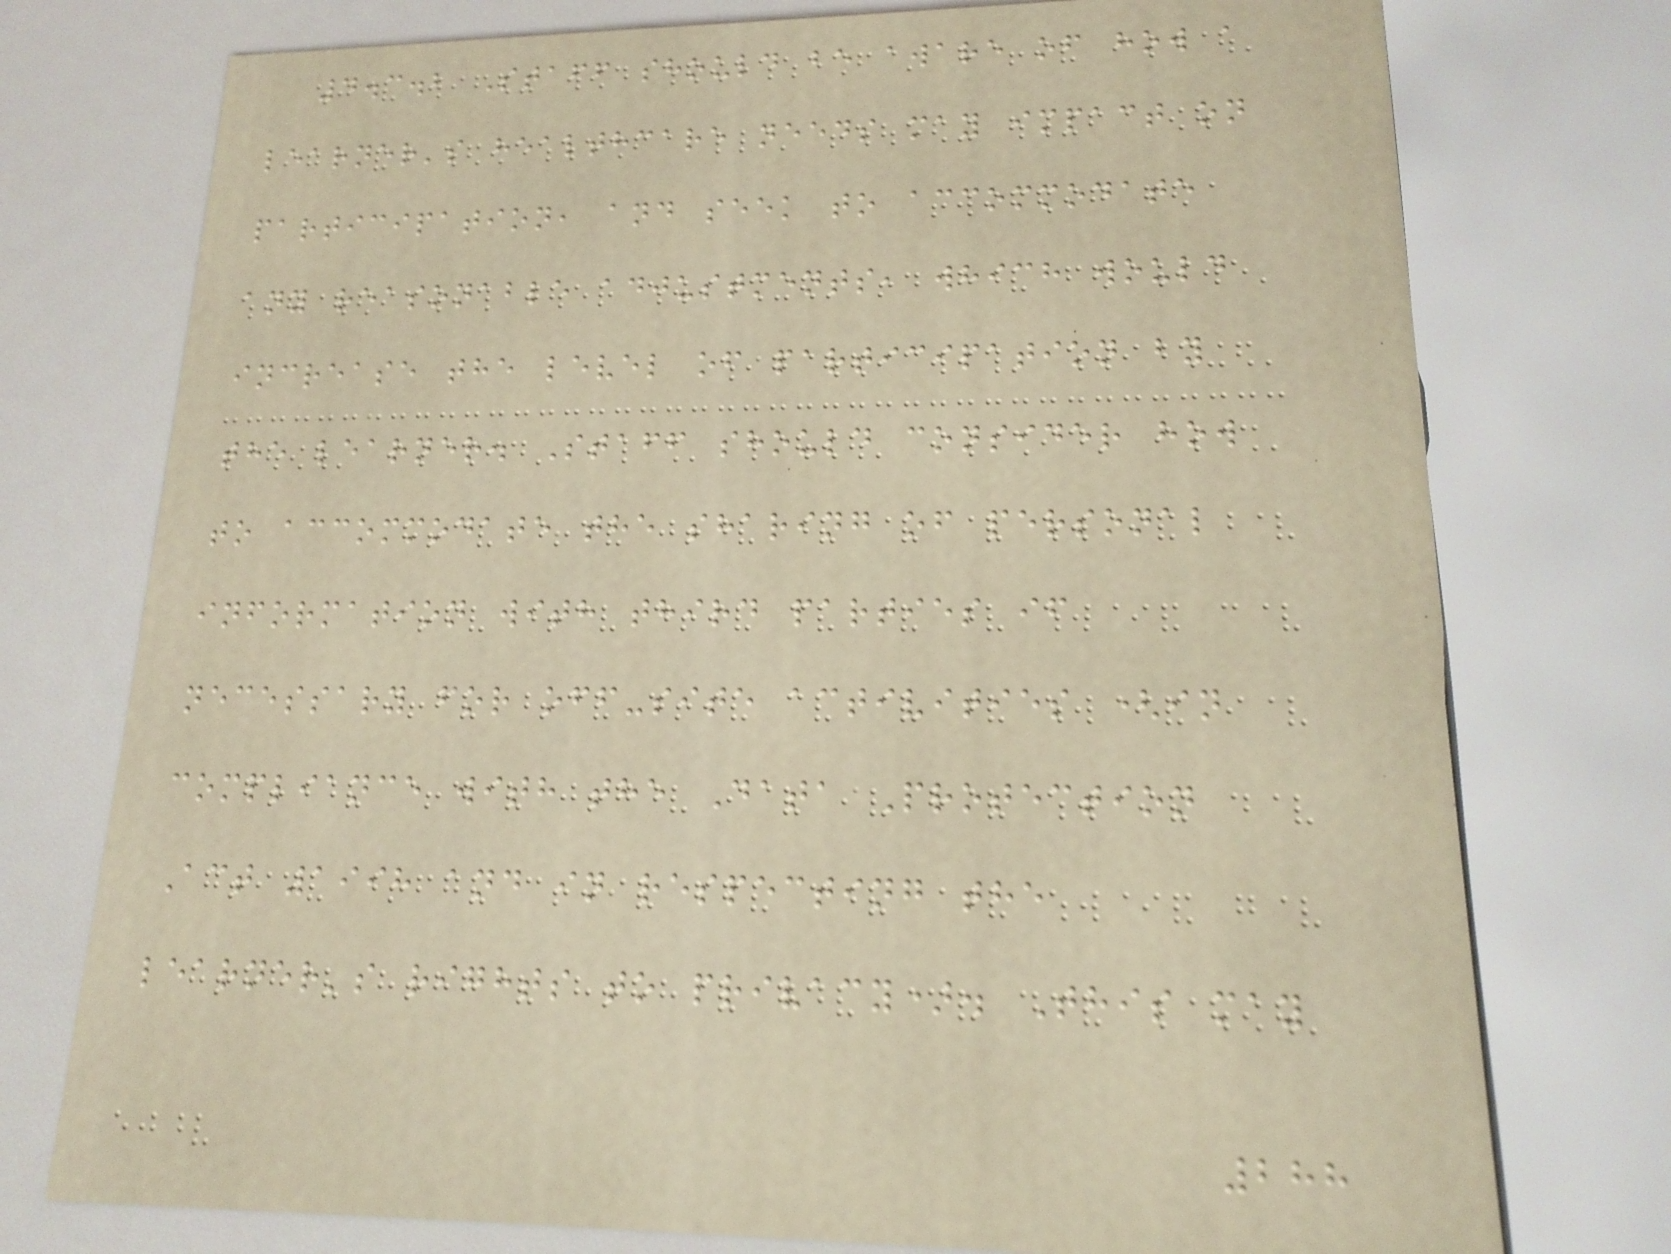4.3.2 Staff should be aware of how a
learner's healthcare needs may impact on
participation, and seek to accommodate
any reasonable adjustments, which would
increase the level of participation by
the learner. Staff should consider how
to accommodate the sharing of personal
information with third parties if
necessary for off-site activities (in
compliance with the Data Protection
Act 1998 and in respecting the
learner's rights to privacy). This may
288
